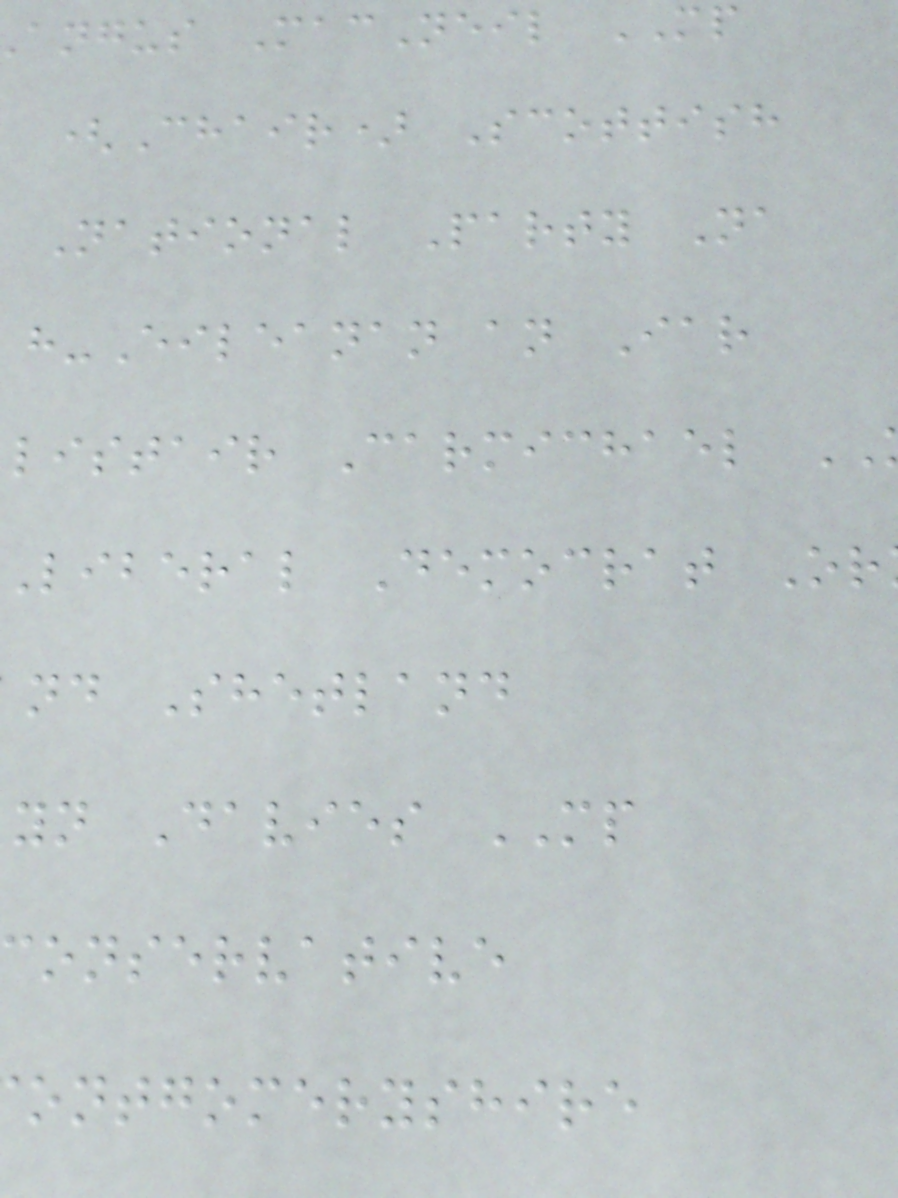angus MacNeil MP
(Chair) Scottish
National Party Na
h-Eileanan an Iar
listair Carmichael
liberal Democrat Or
nd Shetland
yn Davies MP
onservative
ontgomeryshire
